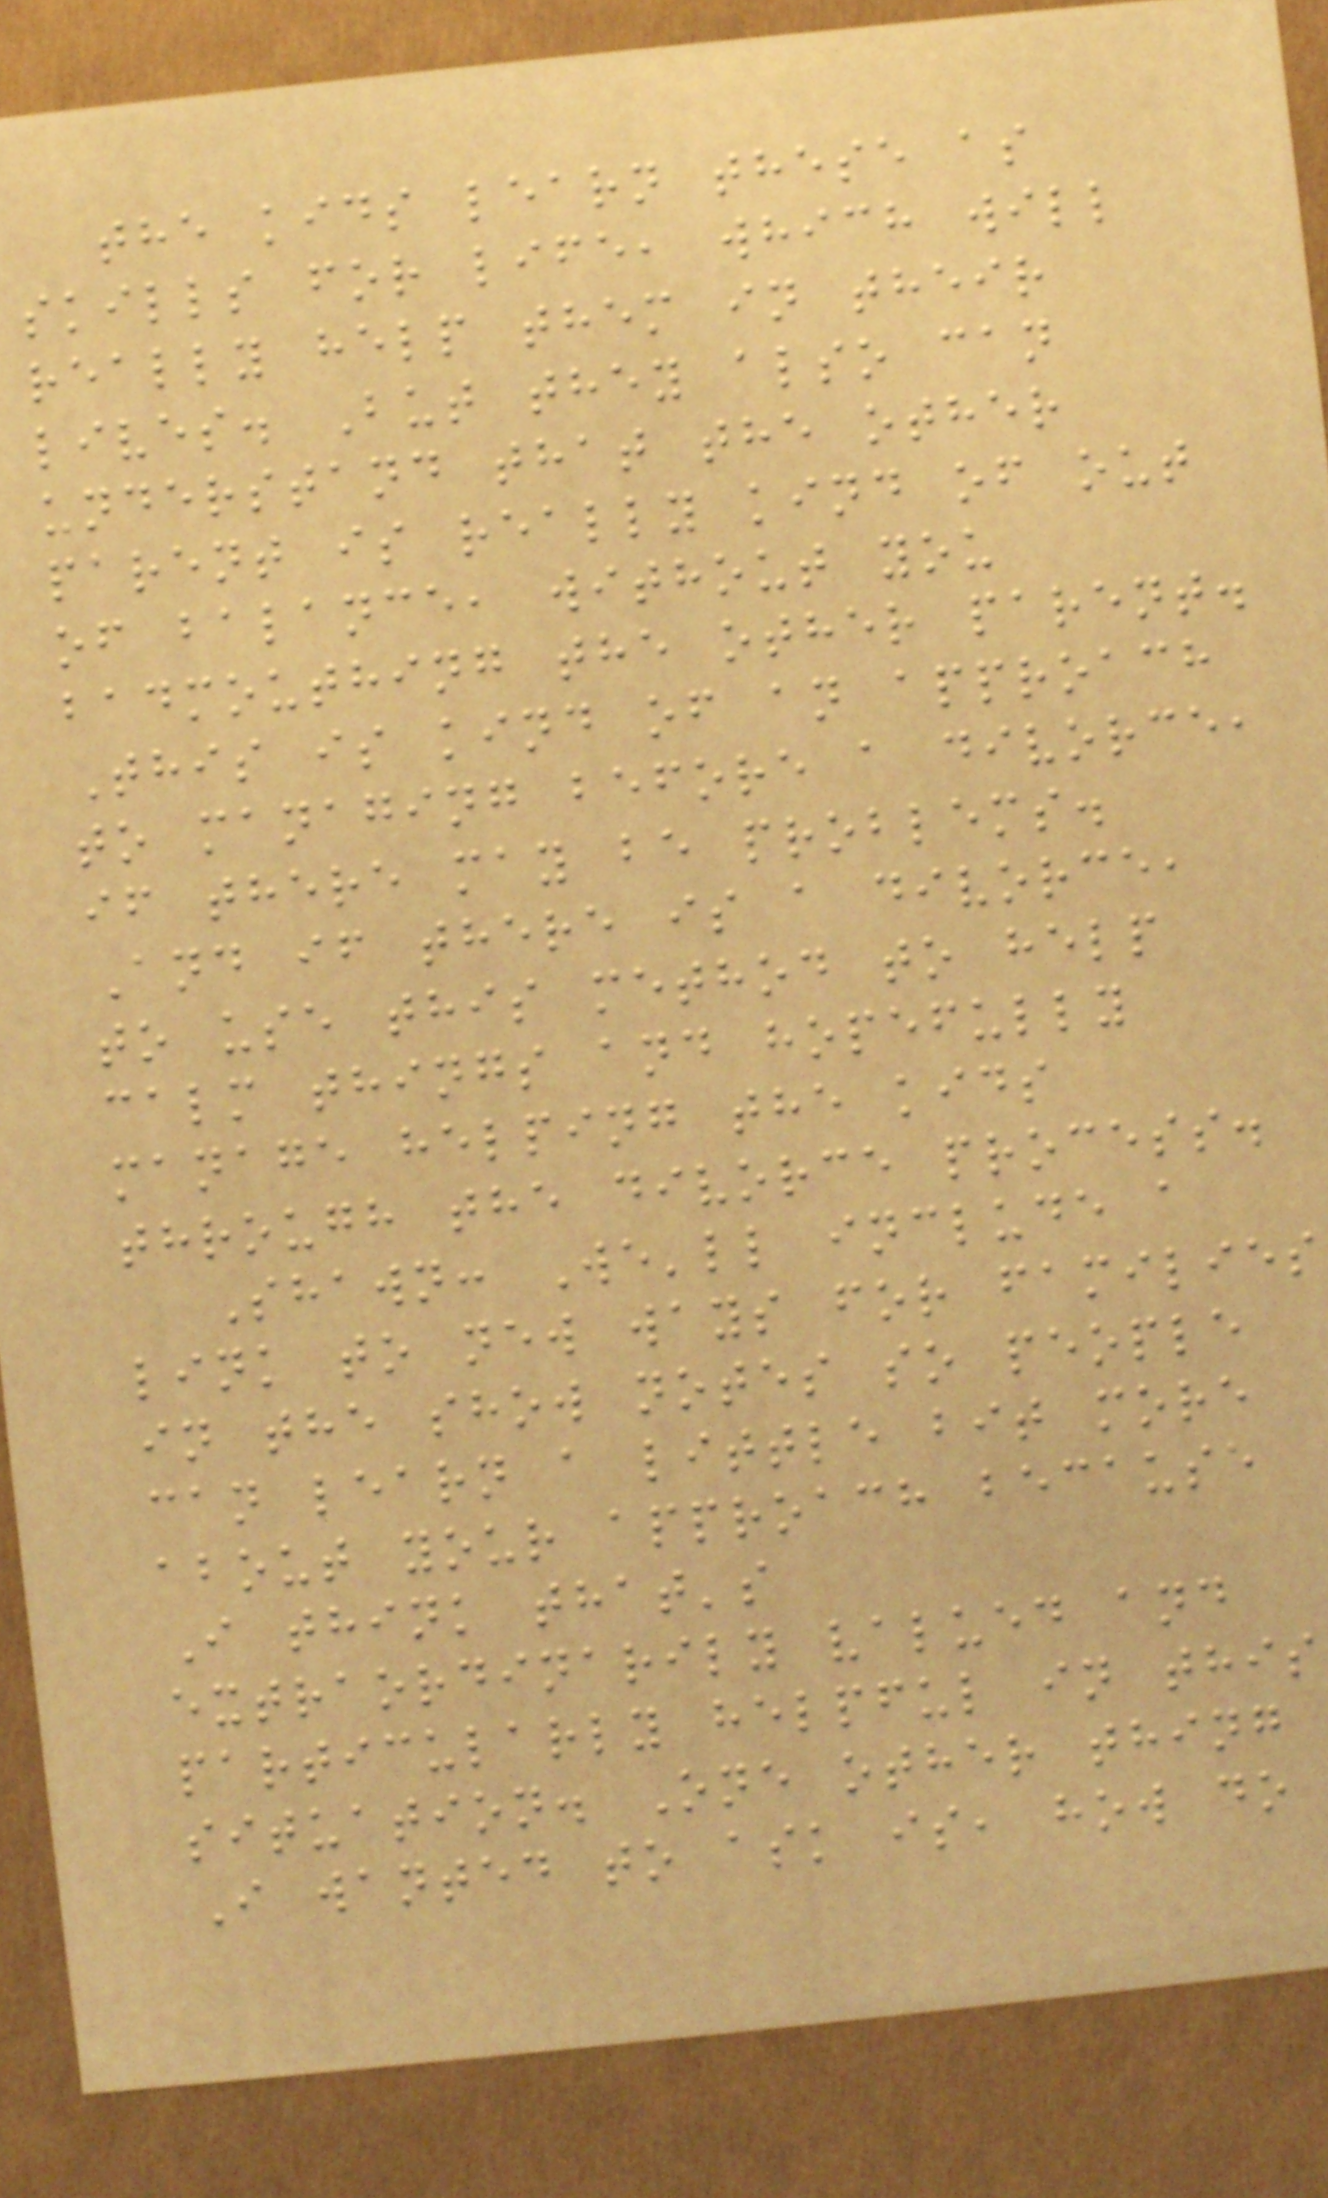the kids learn these as
skills for life, which will
really help them in their
lives. But they also can
understand that the other
parent is really kind of out
of balance, without you
badmouthing the other parent.
This is kind of an approach
to managing before a divorce,
if there may be problems.
And if there is a divorce,
to use this method to help
calm things and hopefully
manage helping the kids
through the divorce process.
Shawn: We'll include a
link to new ways for families
in the show notes so people
can learn a little bit more
about your approach because
I think that's
extraordinarily valued and
particularly helpful in this
situation. One other thing
I wanted to ask is, how do
